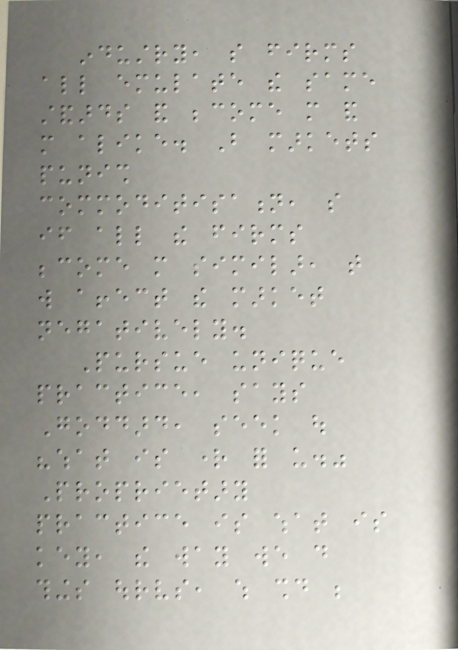industry, so firms
all emulate the same
standards and become more and
more alike. But markets
punish
commoditisation, so
if all the firms
become more similar, that
will affect the market
negatively.
Pursue unique
practice, says
Goddard, seek out
"what is right for us."
Proprietary
practice is what is
key, the way we do
things ourselves, which should be
